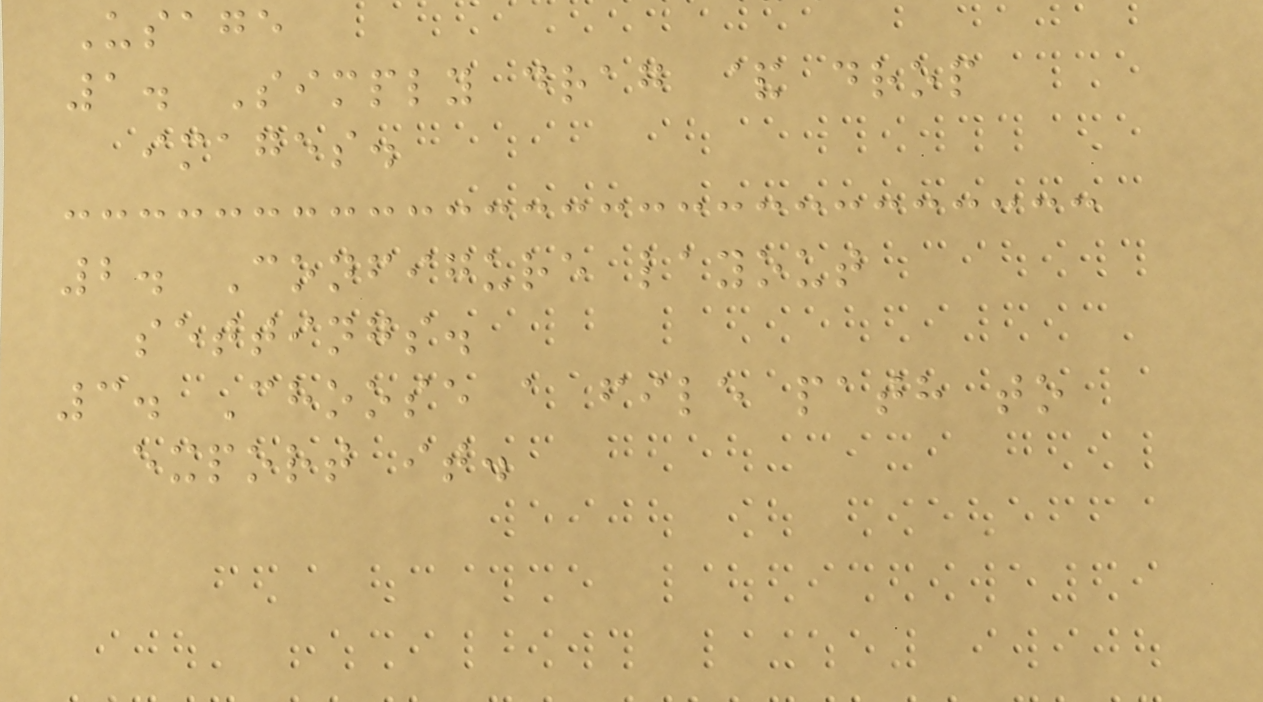Usage
1. Simply drag & drop
images.
2. Configure layout
settings.
3. Choose a file path to
export it.
